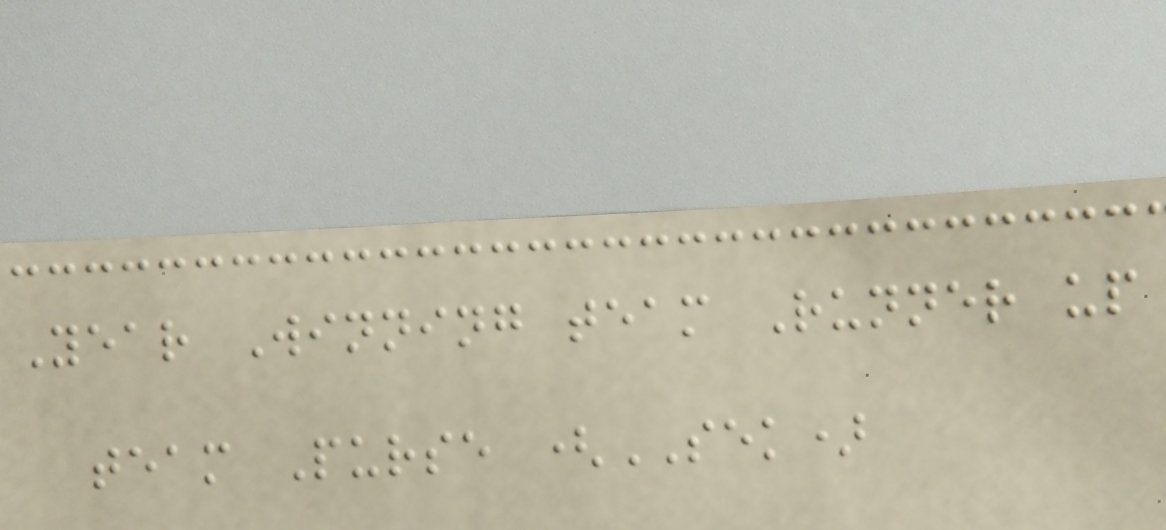Year Winning team Runner up
team Purse (SEK)
